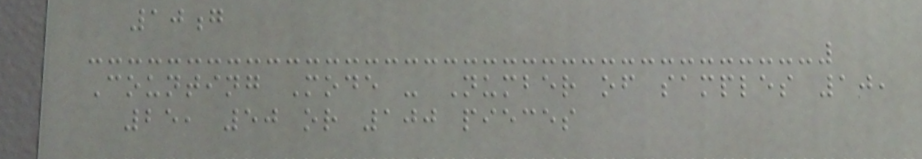10g
Counting Mode - Number of samples 10,
25, 50 or 100 pieces
